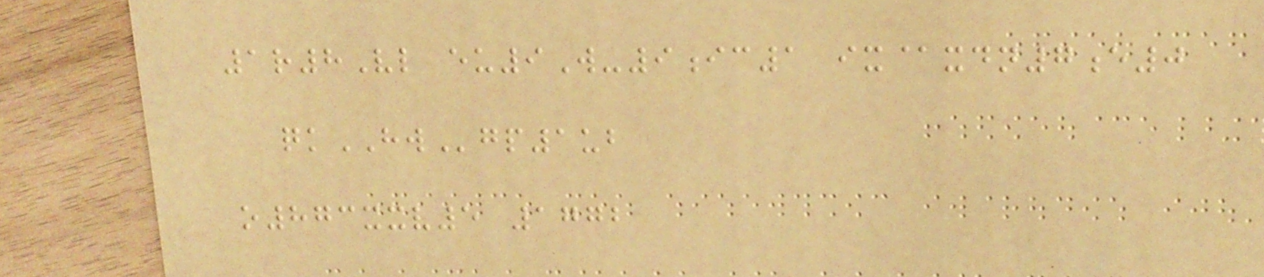1r8Vl eu9W-9ic1 ix@xdn7e0
qkHWgp1ub
o873xxv5 1772
